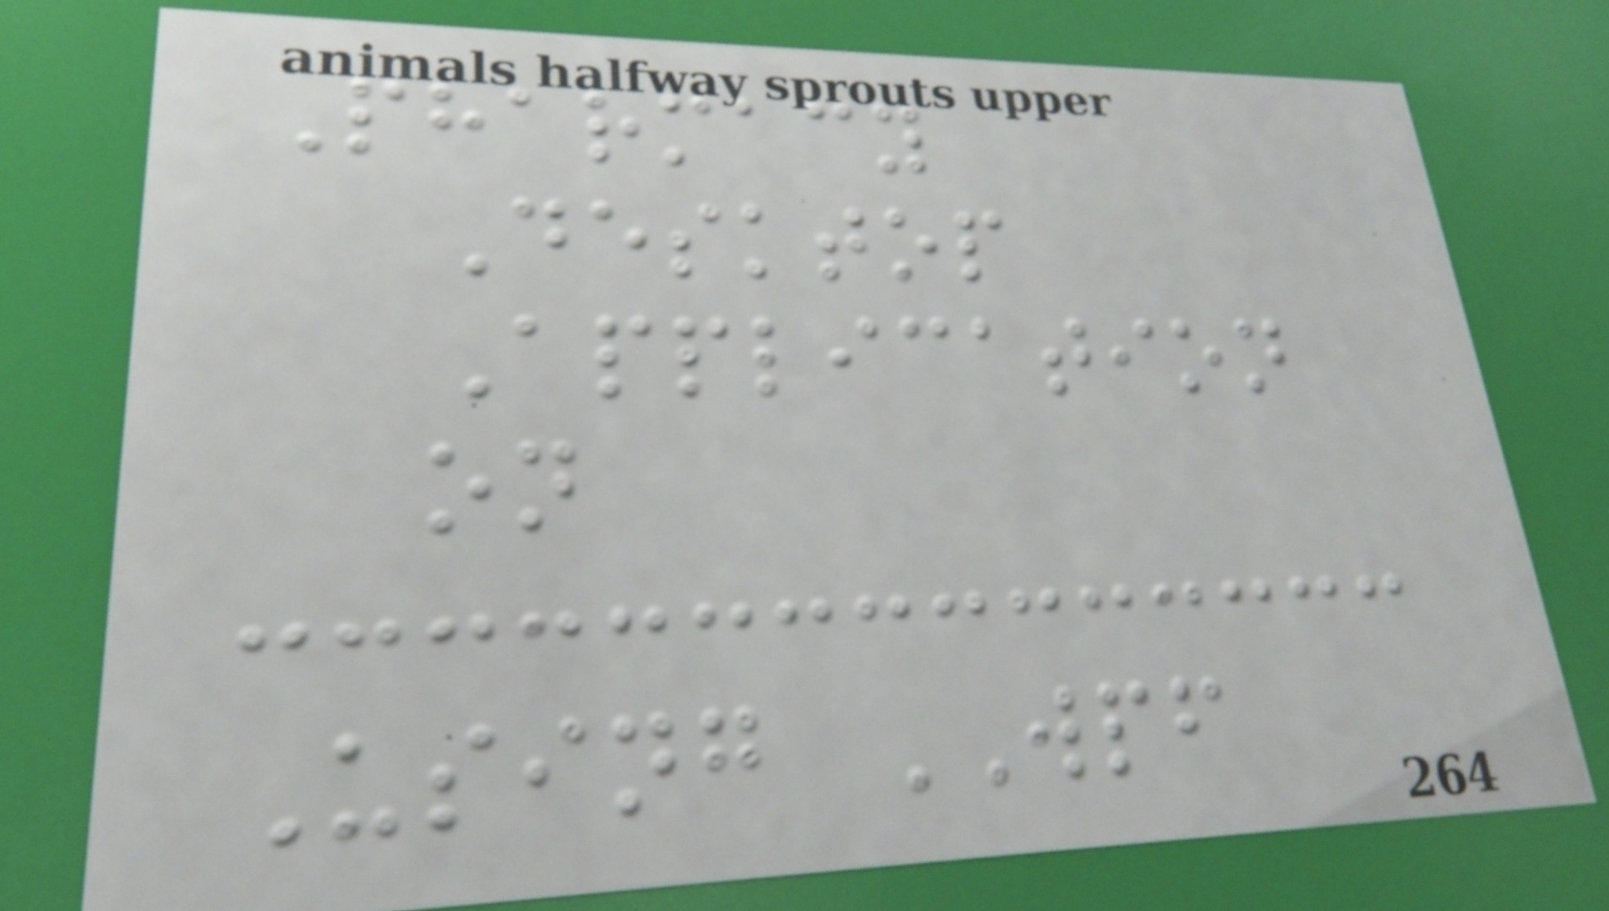Pharmacy
Desktop
Application
on
Using WPF
